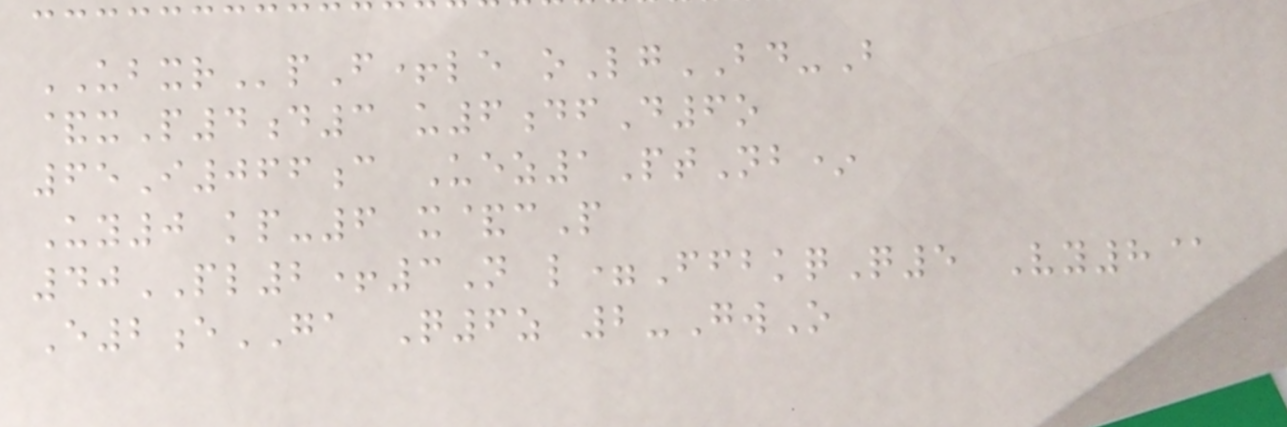UBXRpF+le oLgBD-B
&xP4d3 u6dfD6o
65I066c Uez1PtNb*
Uy0 kp-6 x&cP
40PL2+3N l=FfbkqQ5 Vy8@
E2eGA Q6z 2-GwO
